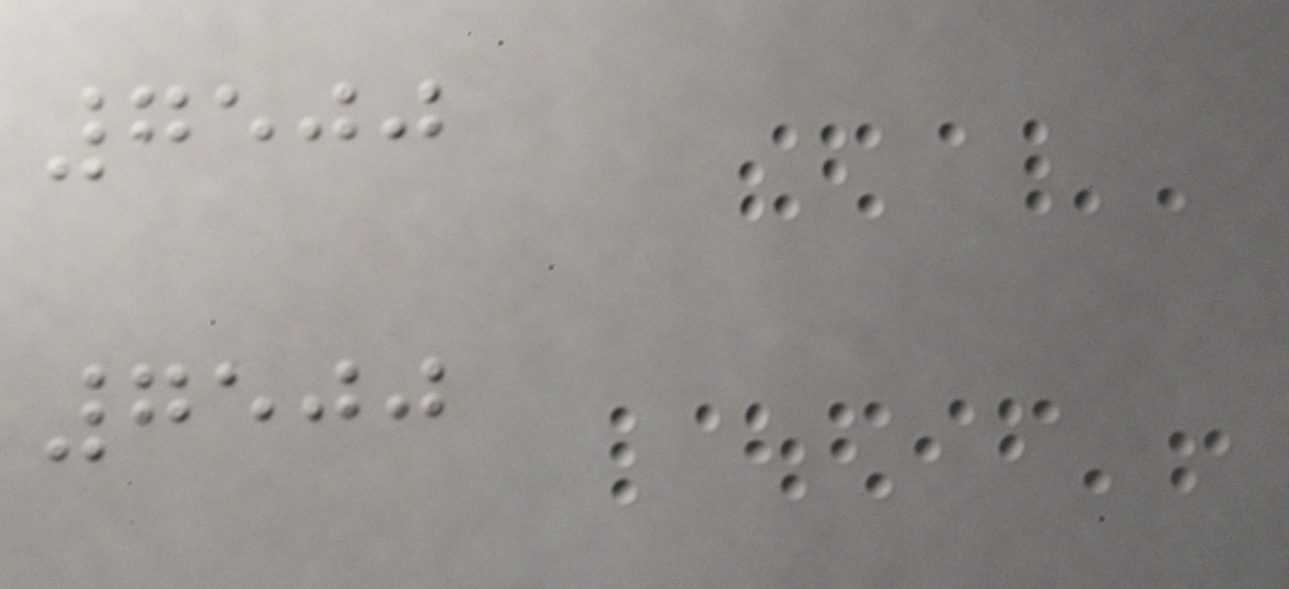7500
7500
